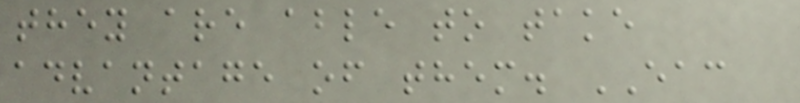they are able to take
advantage of them. EAC
